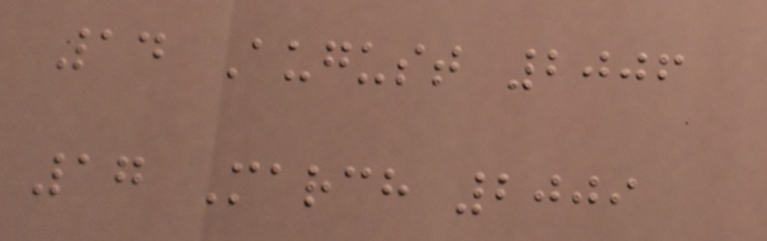14 August 2006
17 March 2009
